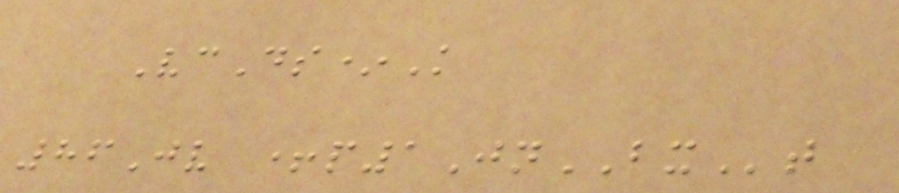VcDs*K
86Jv +p1JnBXt
